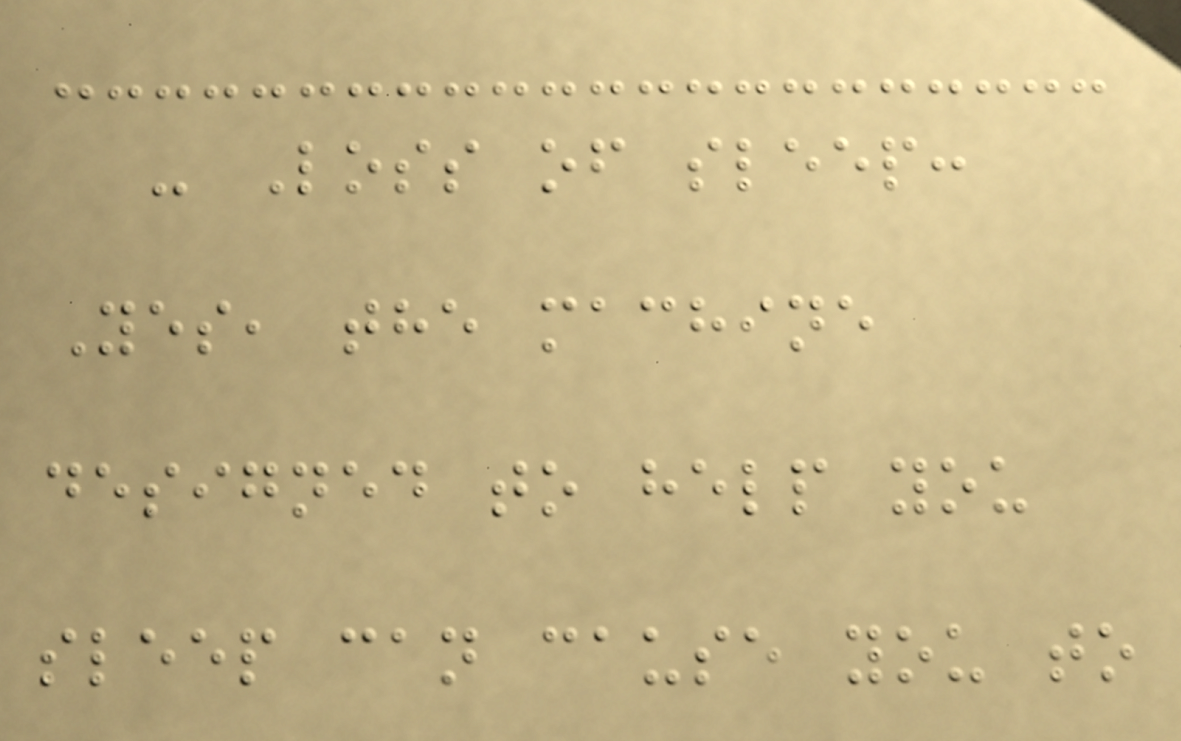- Loss of sleep:
Yes, the machine
designed to help you
sleep can cause you to
